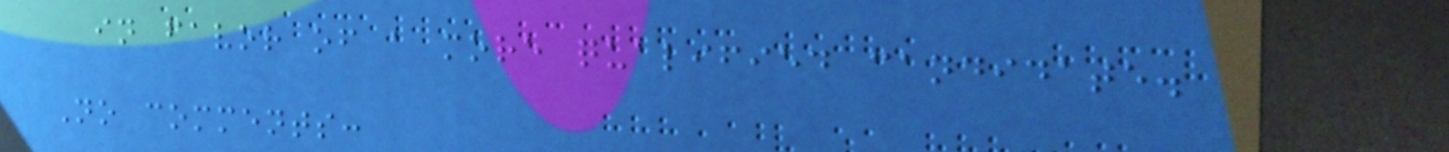in favor of a more qualified candidate.
No comments:
